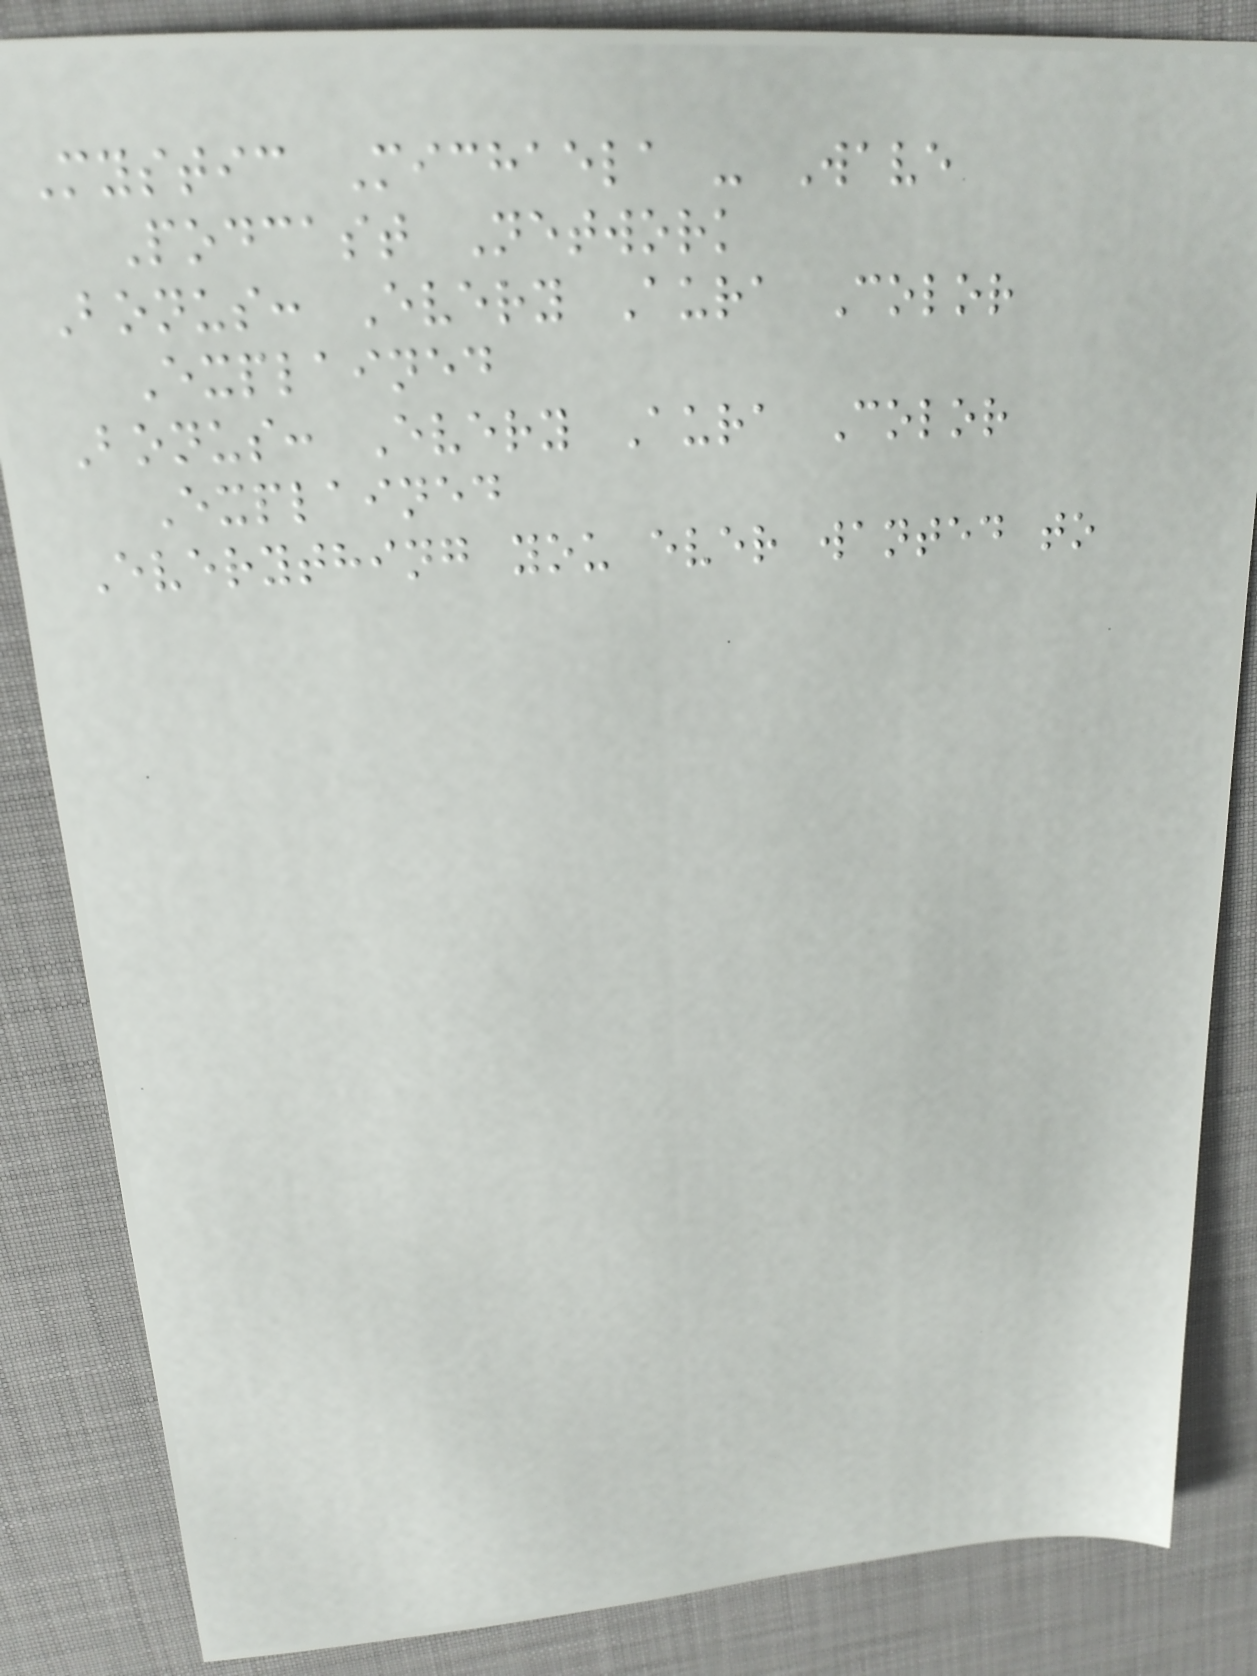Mystic Michaela - Wave
Podcast Network
Bonus: Every Aura Color
Explained
Bonus: Every Aura Color
Explained
Everything you ever wanted to
